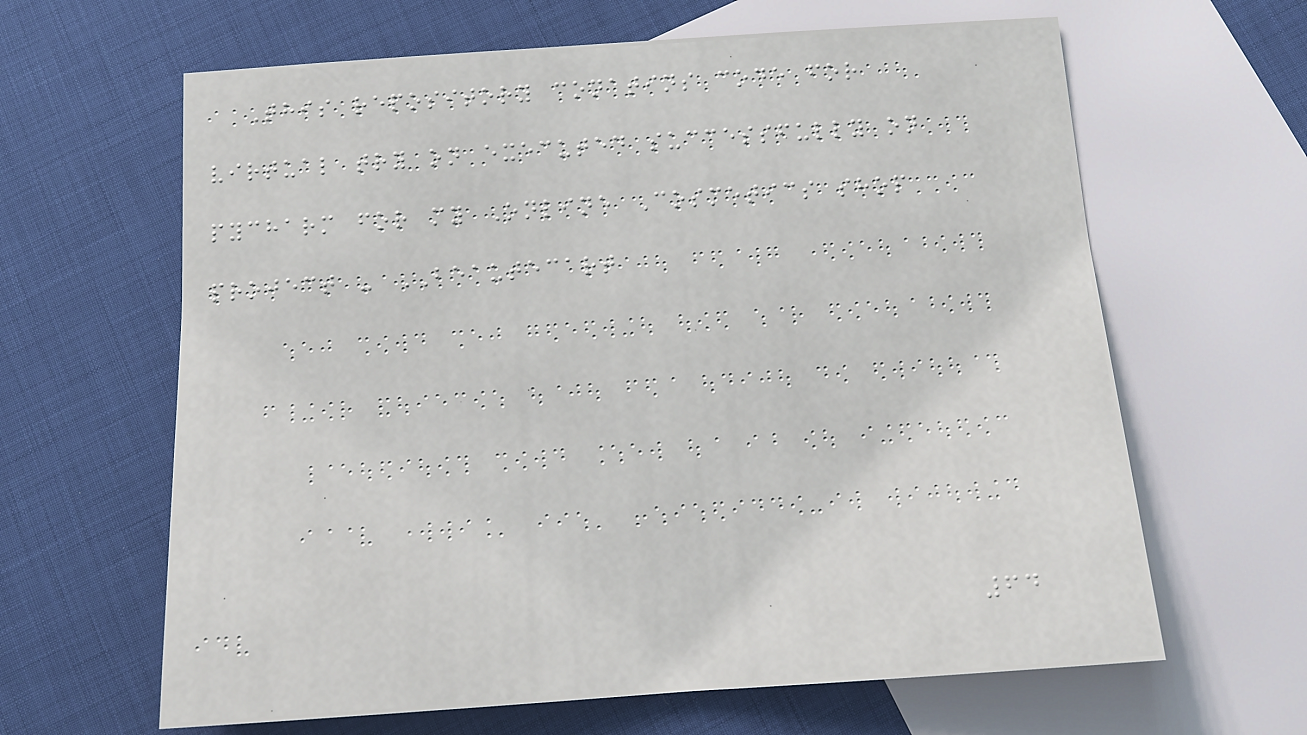This repository conatins code for
virtual try on executed successfully on
pycharm for my Online Cosmetics shop
project - BEAUTECART
64
